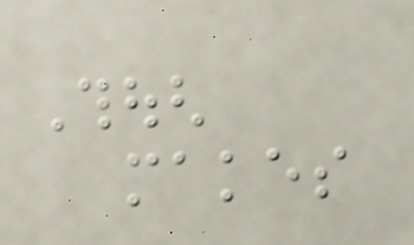Though
makes
